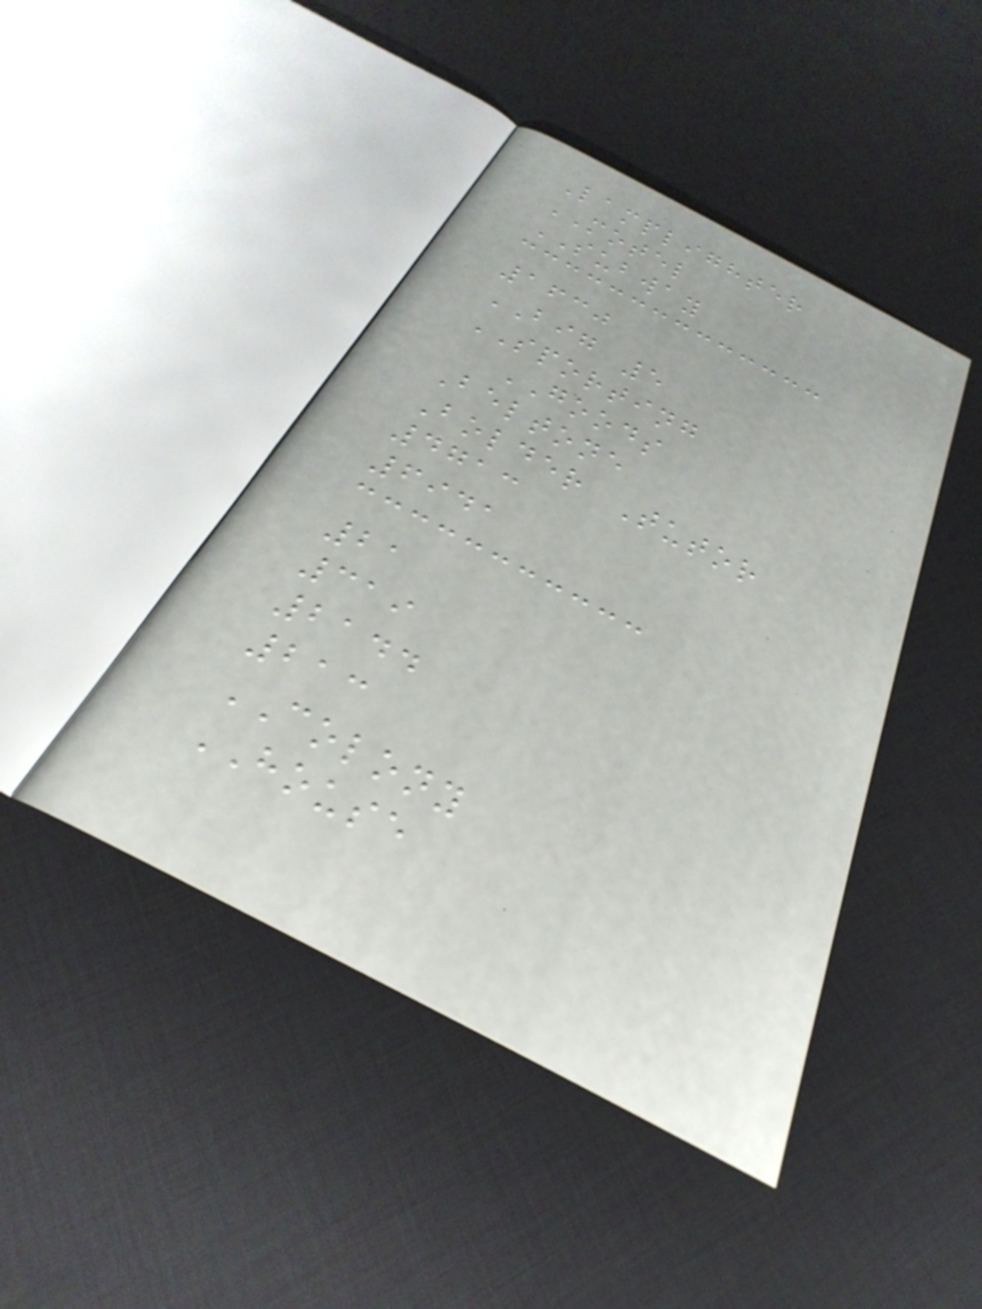Lamplighter
MOTEL
SUBWAY
1630
BIG 5
SPORTING
GOODS
Beltone
Bolder Tutor
4713
6941
21
319
2144
213
COLONY
HOUSE
